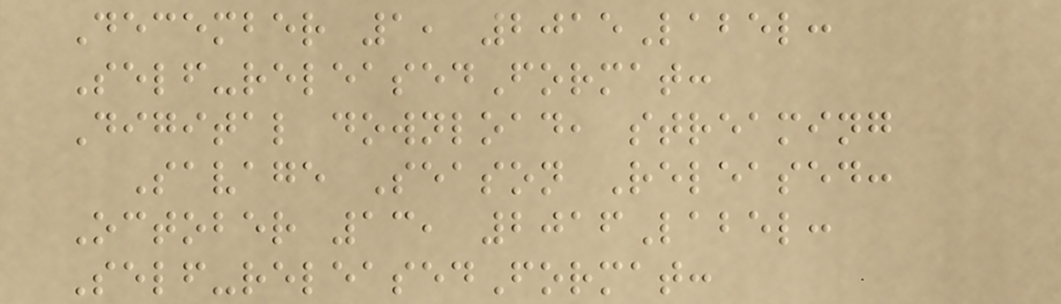December 1, 2015Label:
Self-releasedFormat:
Digital download, streaming
Savage Season Released:
October 13, 2016Label:
Self-releasedFormat:
